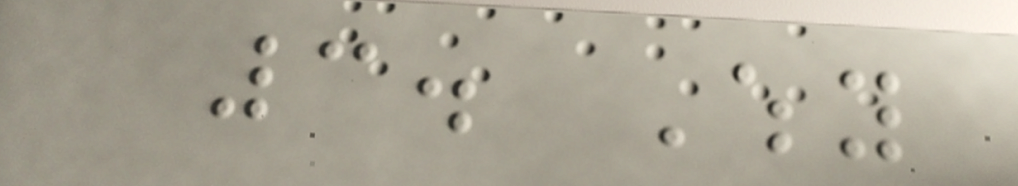3. Why
